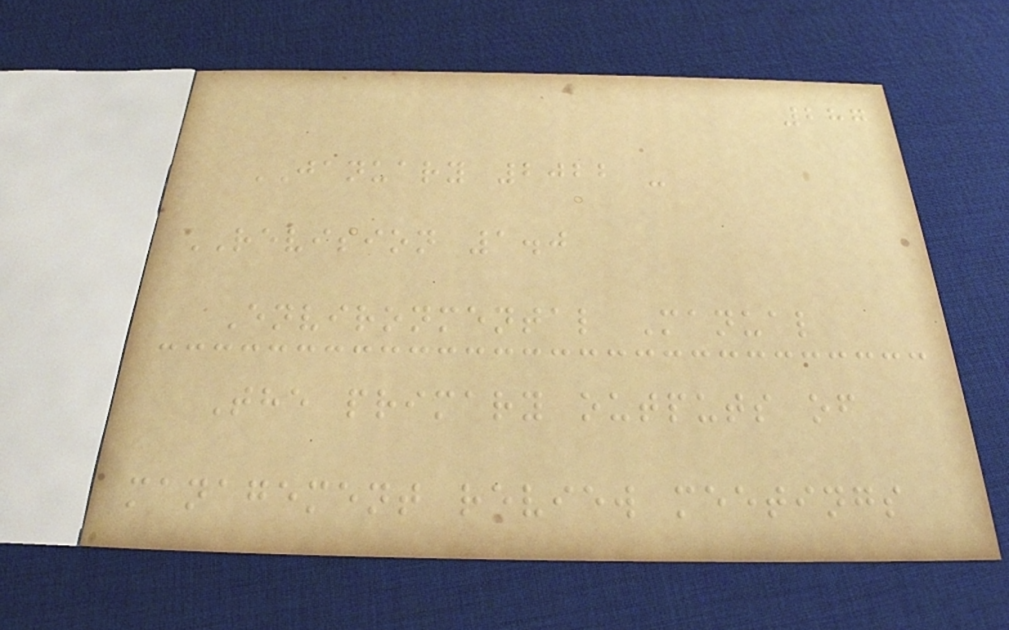287
JANUARY 2022 -
REVISION 1.0
Environmental Manual
The primary outputs of
management review meetings
